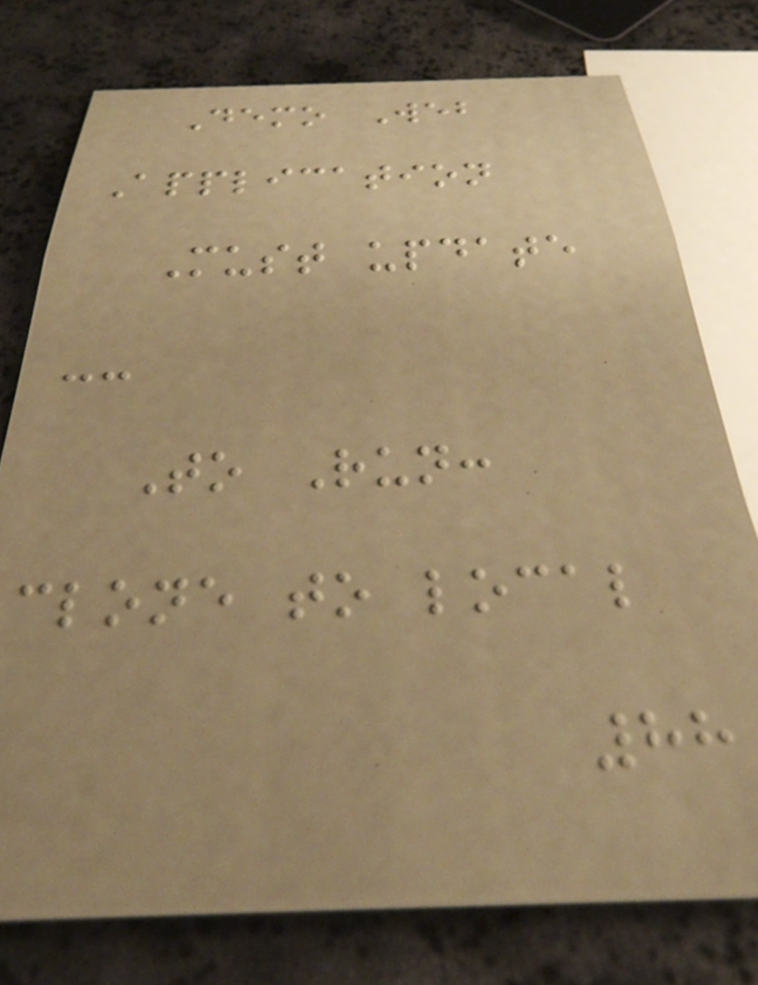Demo Web
Application
Must update
--
To Run:
clone to local
88
